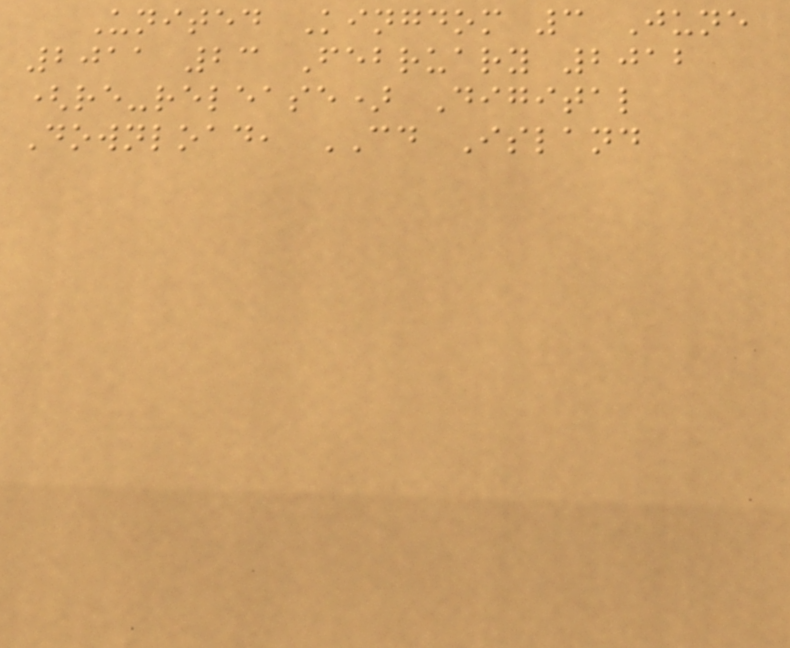United Kingdom 3 June
2011 23 February 2012
(re-release) Digital
Download, CD Island
